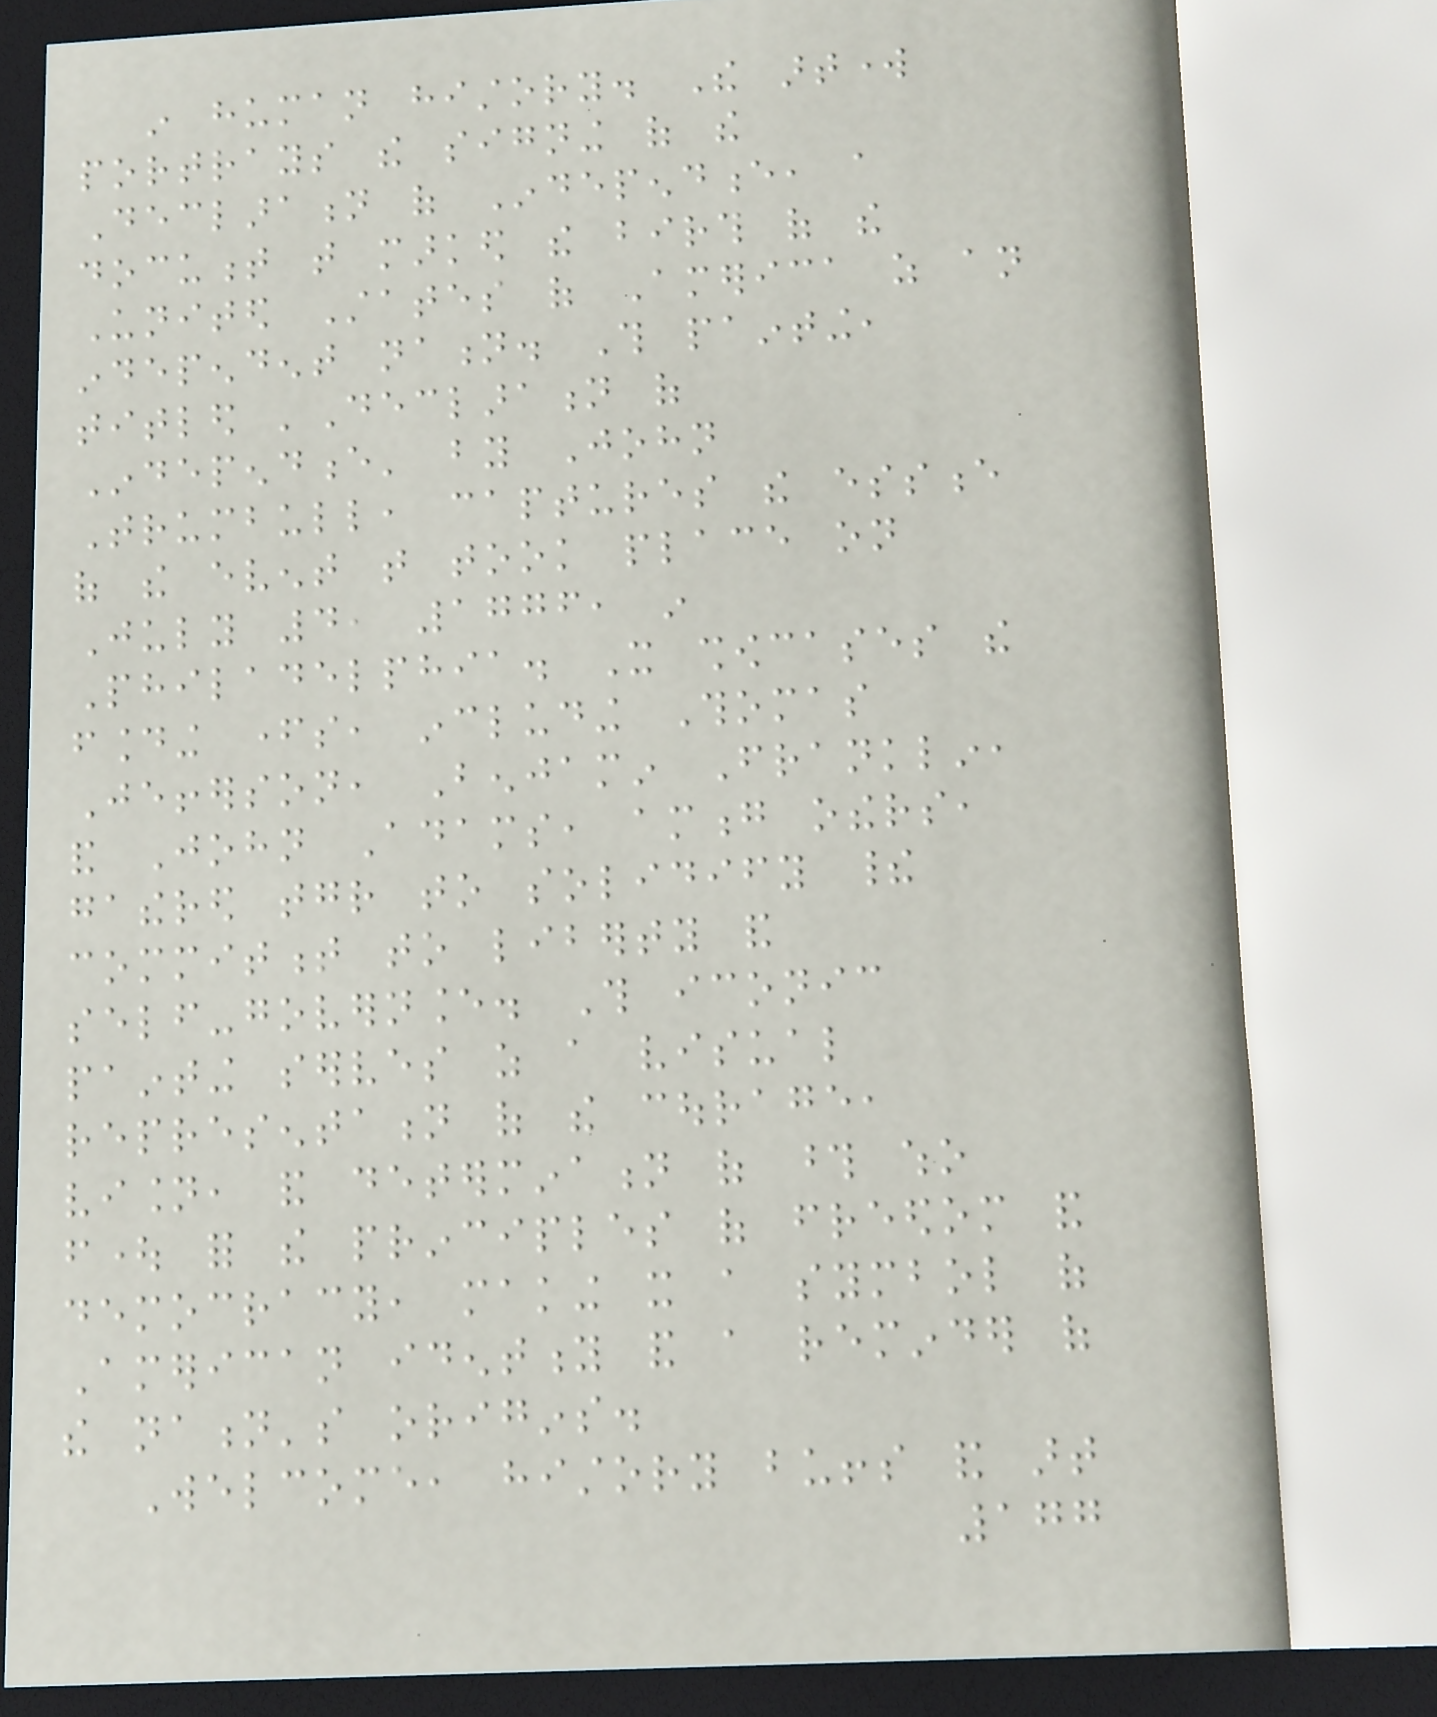in human history. The artwork
portrays the signing of the
Declaration of Independence, a
document that marked the birth of the
United States of America as an
independent nation. This painting,
titled 'Declaration of
Independence' by John
Trumbull, captures the essence
of the event that took place on
July 4, 1776, in
Philadelphia. It showcases the
founding fathers, including Thomas
Jefferson, Benjamin Franklin,
and John Adams, among others,
gathered together to solidify their
commitment to liberty and
self-governance. This iconic
painting serves as a visual
representation of the courage,
vision, and determination of those who
fought for the principles of freedom and
democracy, making it a symbol of
American identity and a reminder of
the nation's origins.
Welcome, history buffs and art
177
